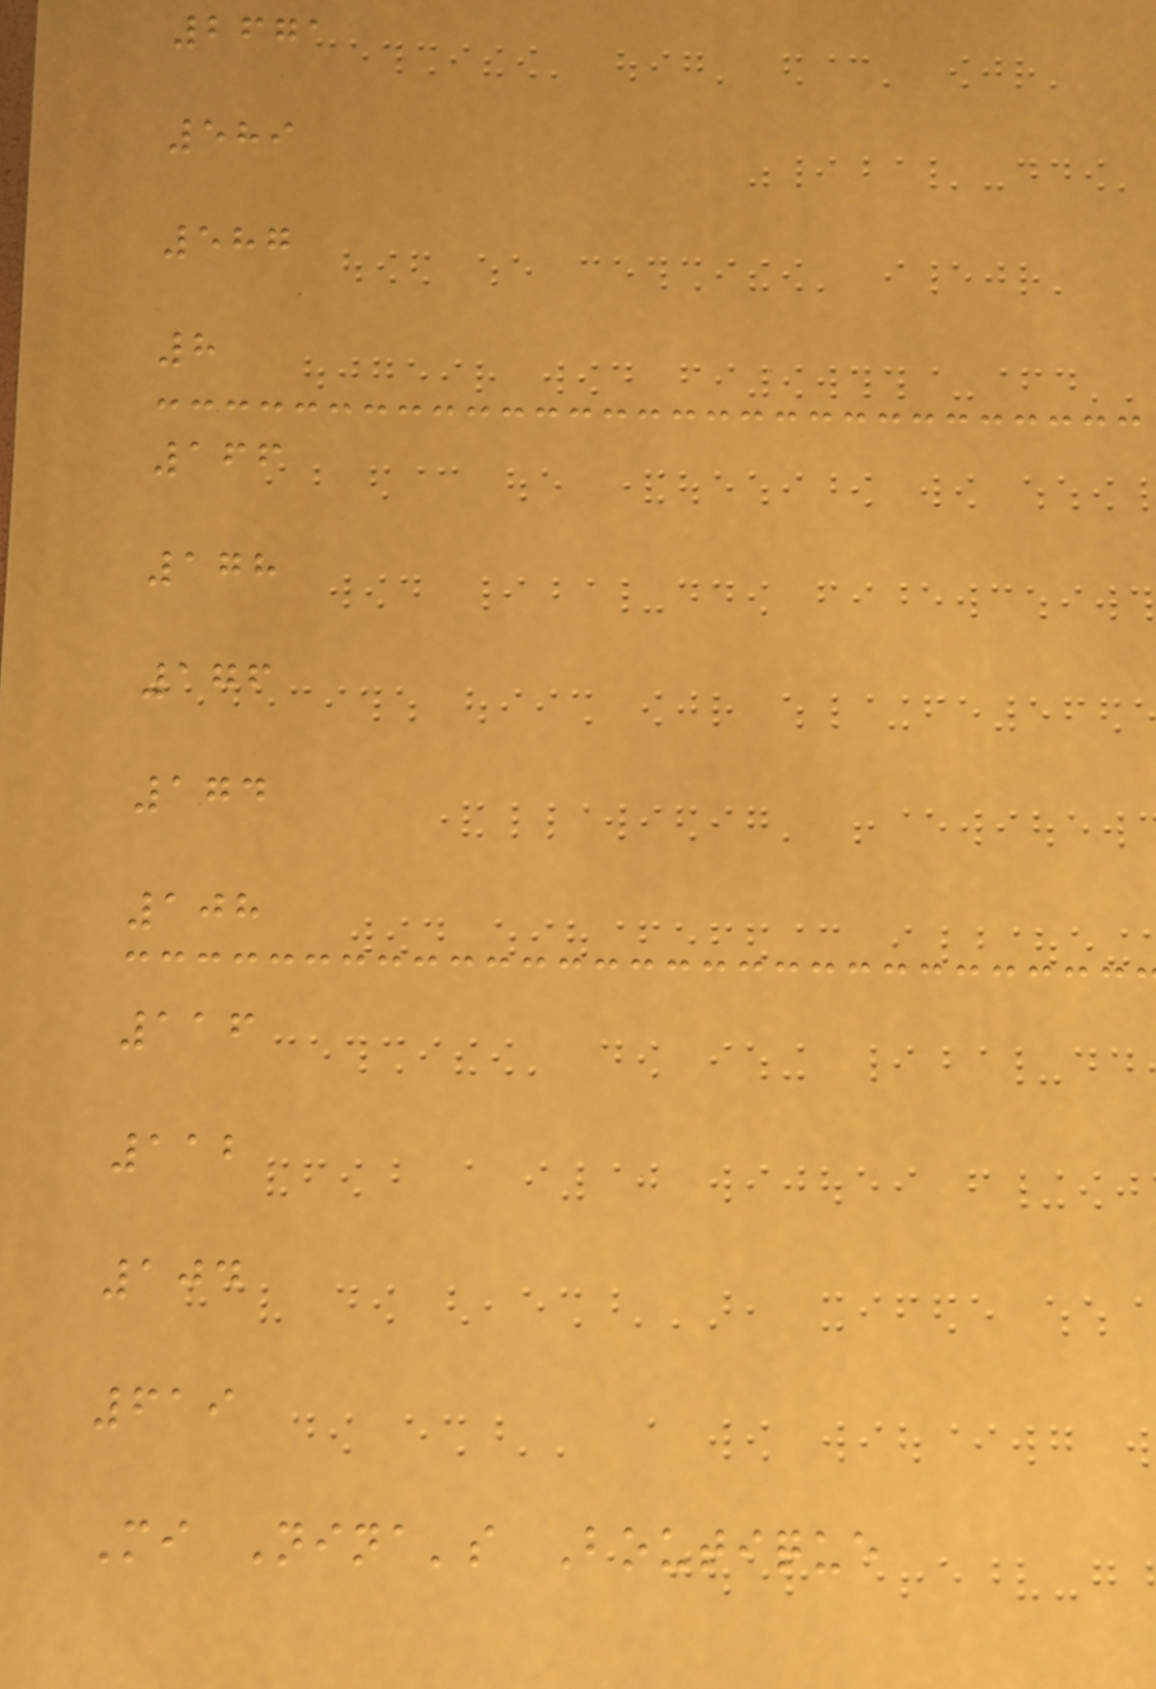2671
589
587
8
166
178
176
174
108
116
112
104
619
Mi Nina's Boutique
